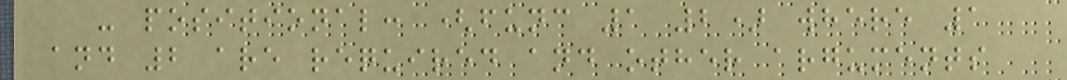- positional: (func 1 2) where 1
and 2 are required and other arguments
